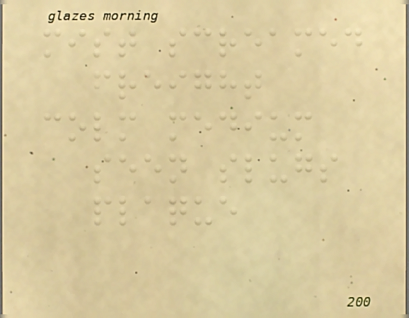mist screamed
freight
colm medium
seen slugs
plaque
